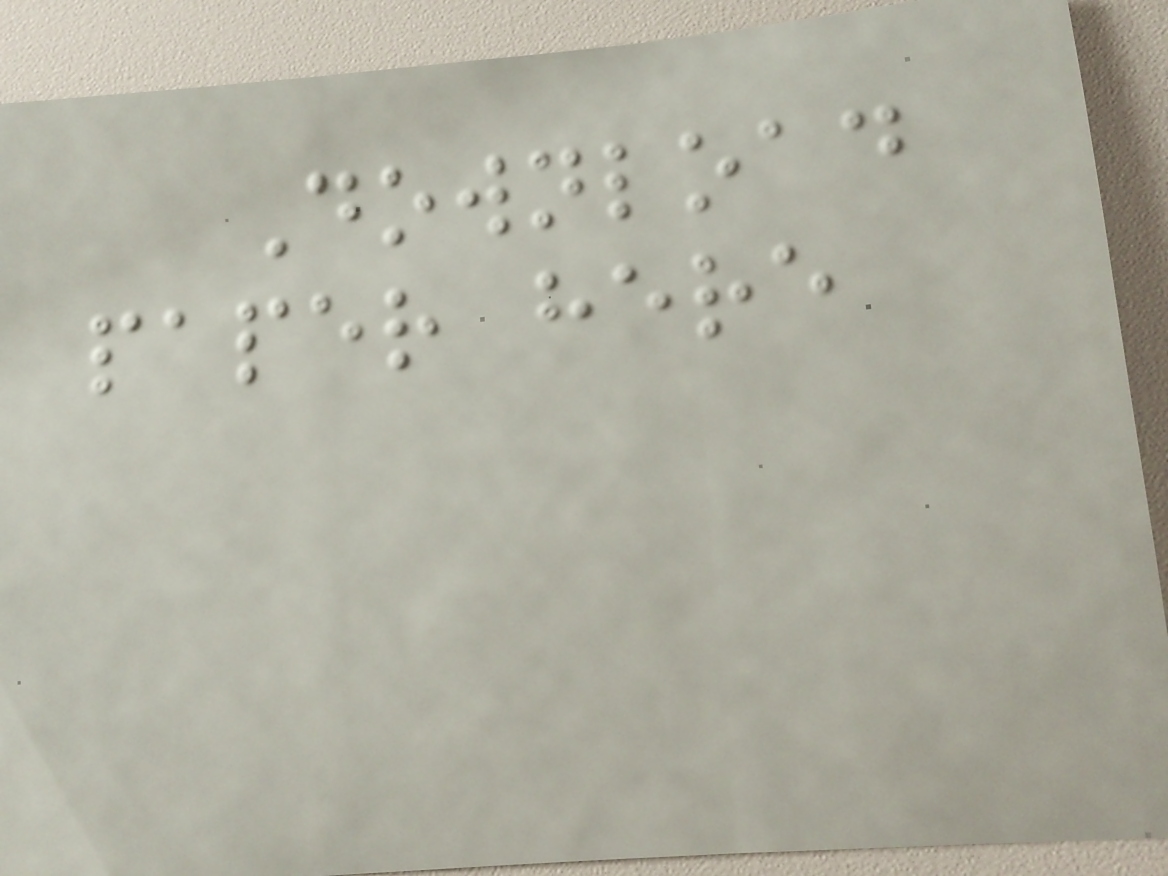Download
paper here
